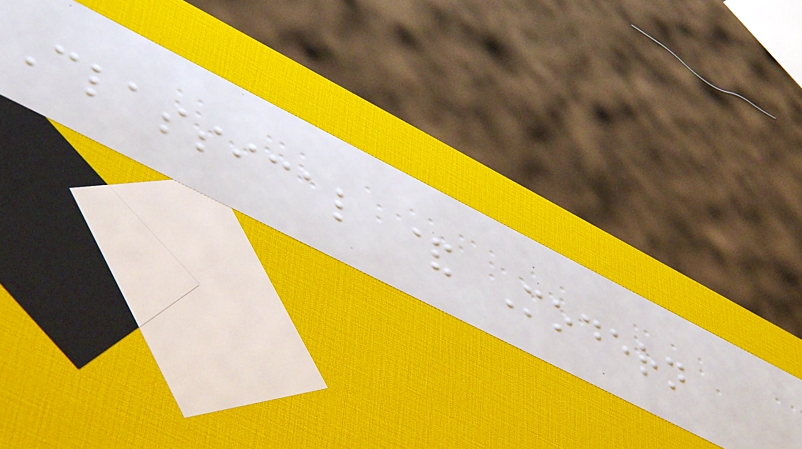Classical & Modern
